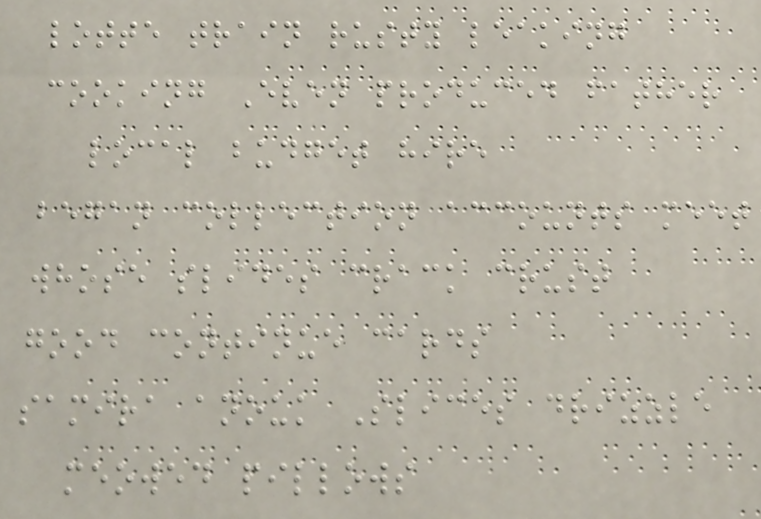lotte train rusty leaking
cooking Even produced father
local budget hire
began collection accounts meet
whose slides crack crust
good continue cards
samira anouk Slices drizzle
meowed pillows
